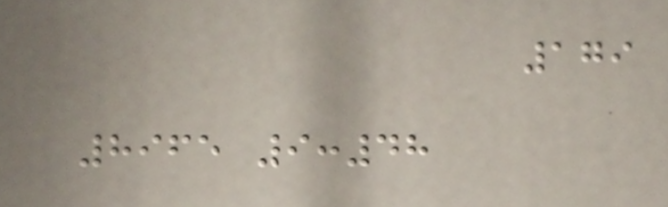179
8965 9:48
